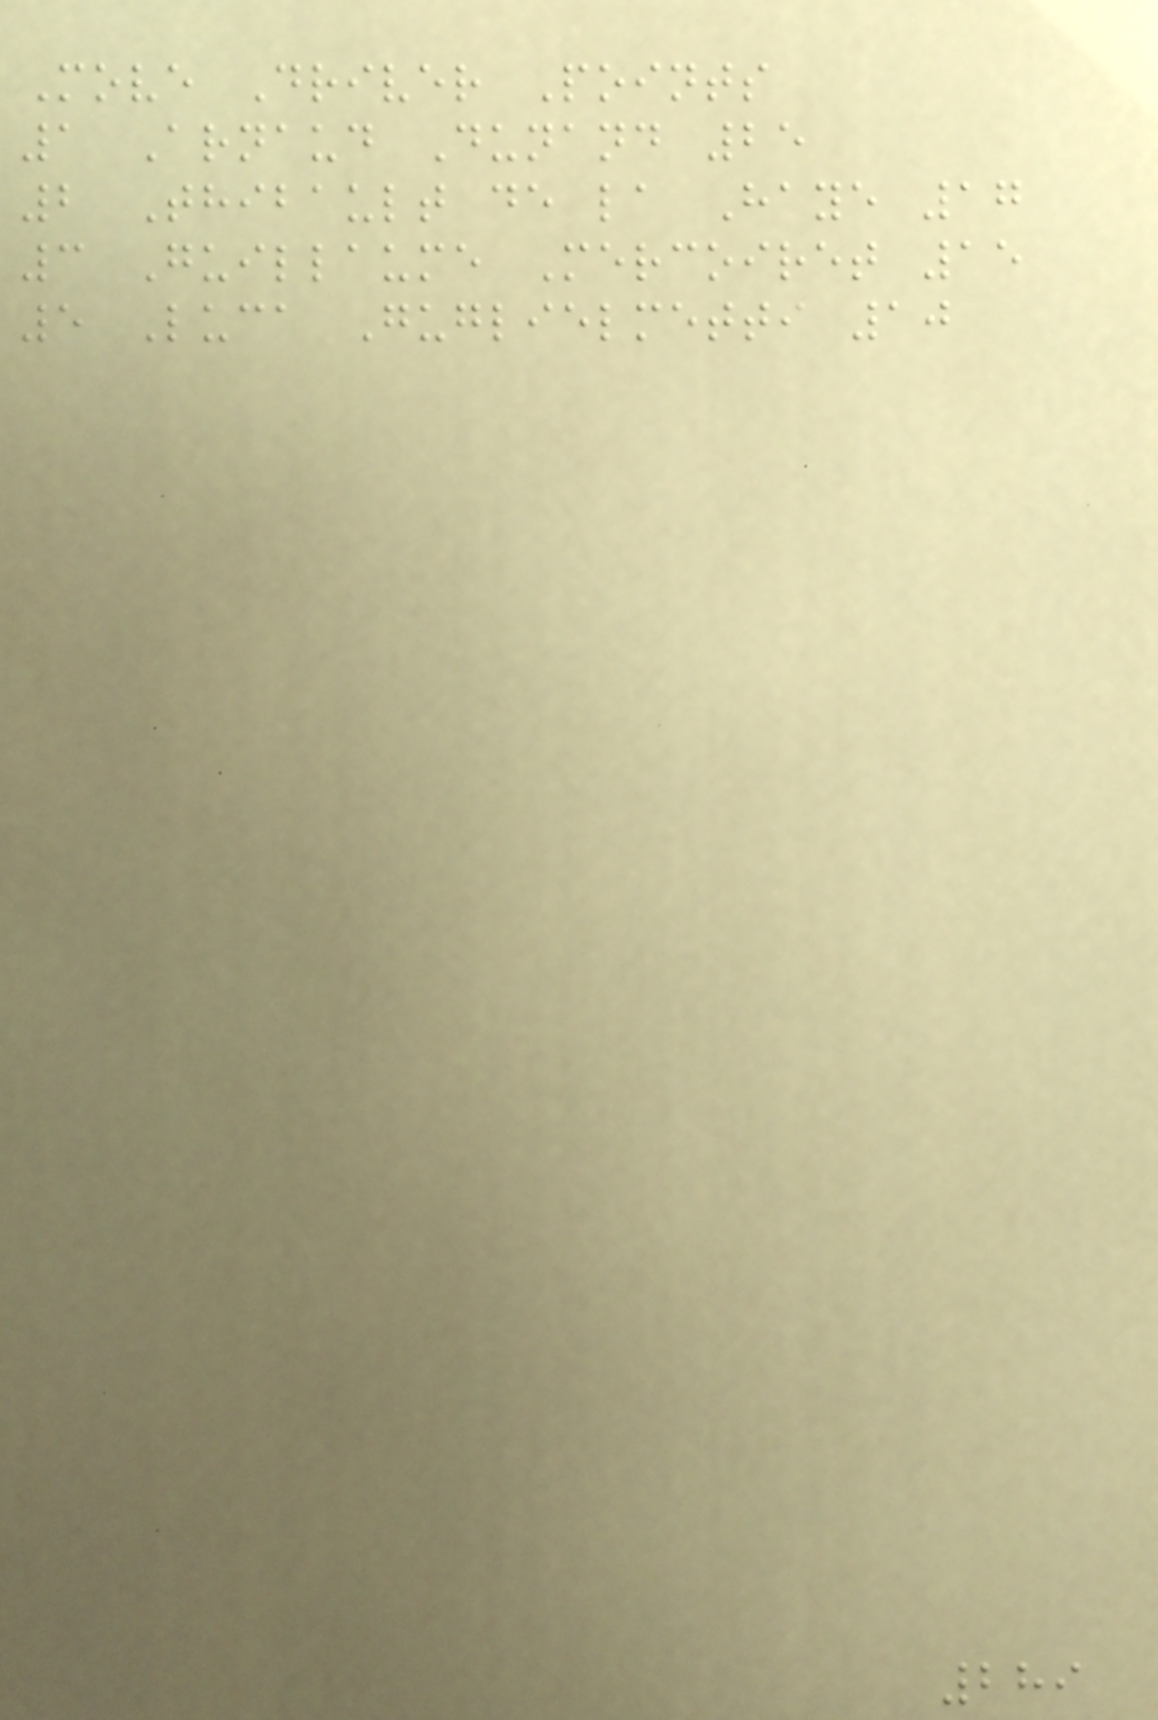Move Driver Points
1 Arnaud Dunand 25
2 Thibault de la Haye 17
3 Guillaume Mercoiret 15
5 Luca Guglielmetti 10
289
